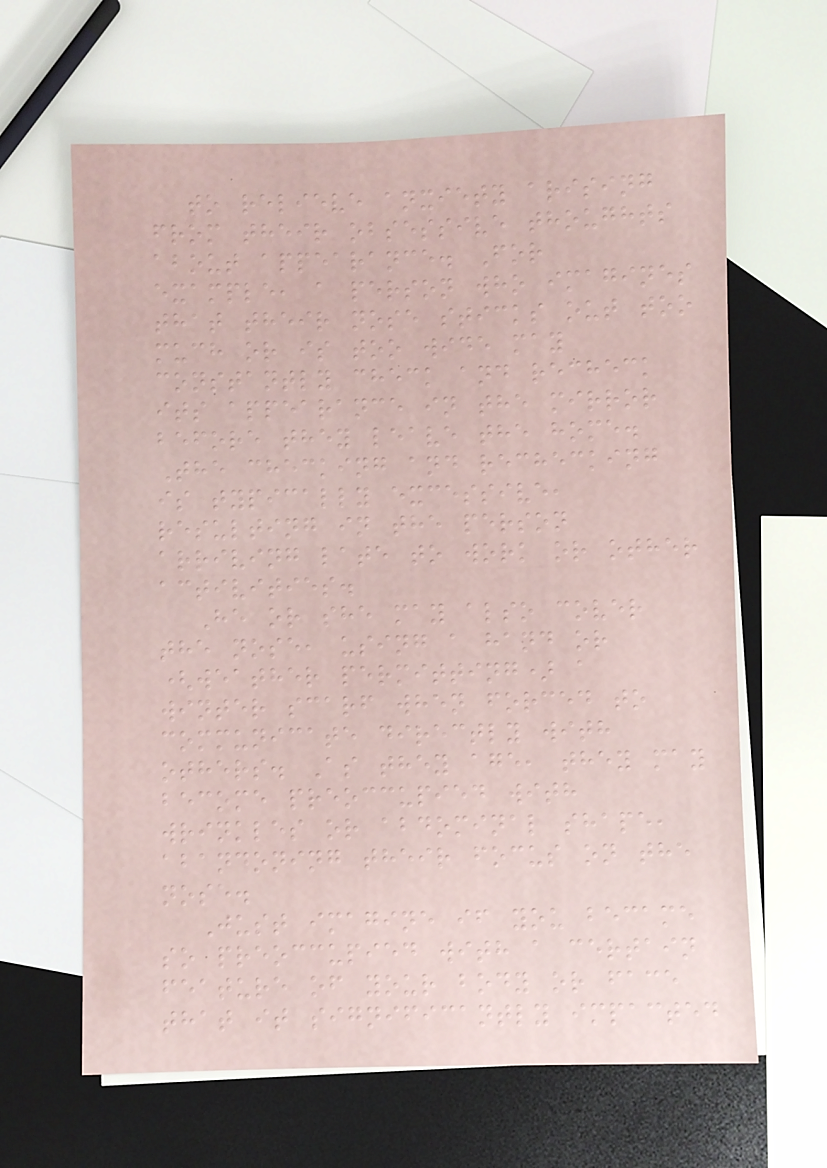to relieve anxiety arising
from their obsessive thoughts
about appearance. For
example, a person who imagines
that their nose sticks out too
much or is too wide may
constantly check and recheck
its appearance in the mirror
before they leave the home.
The checking and rechecking
is typically excessive,
resulting in the person
arriving late to work or other
activities.
He or she may also cover
the nose, using a hand or
(weather permitting) a
winter scarf when forced to
communicate directly with
others. As they age, they may
become preoccupied with
wrinkles or abdominal shape,
abandoning their focus on the
nose.
Just imagine if you became
so preoccupied with a certain
feature of your body or face
that it significantly impacted
